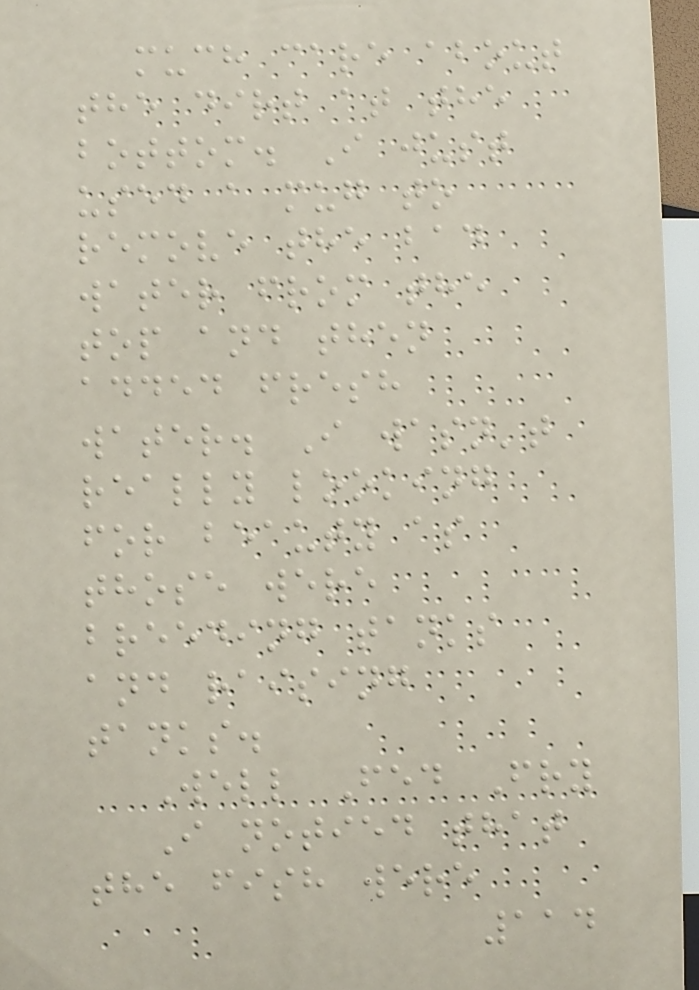much care about
the dirt at the
bottom. I just
used a mug to
remove the bad
water from the
top and then
added fresh
water. I wasn't
really looking
for beauty as
those were
breeding tanks
and raising
tanks.
Well Fed Fry
I notied that
the fish were
114
